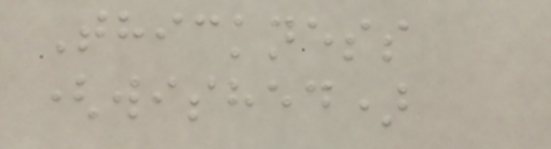Thickness
(wished)
